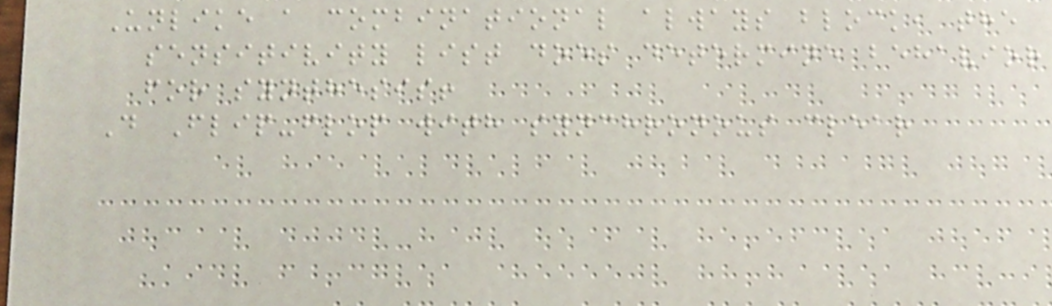Unlike a combinational always block, the
sensitivity list does determine behavior
for synthesis!
D Flip-flop with synchronous clear
